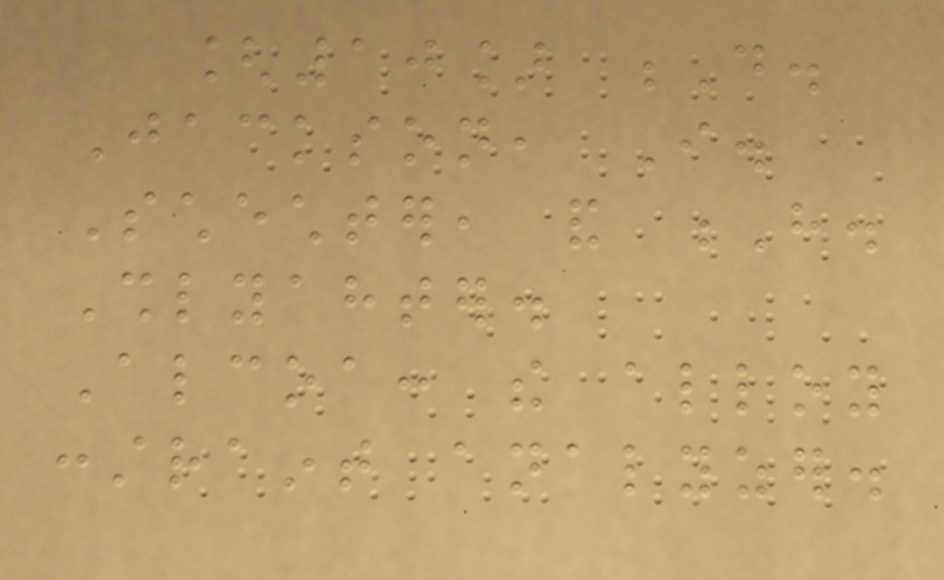[10] D.
Jackson, I.
Schechter, and H.
Shlyahter.
Alcoa: the alloy
constraint analyzer.
